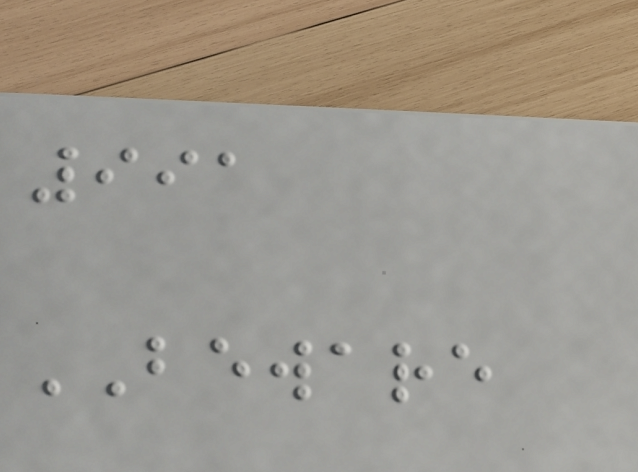991
BEWARE
